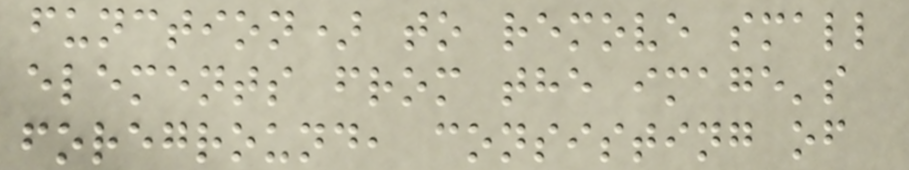function) to remove small
elements from the image's
foreground, consisting of
